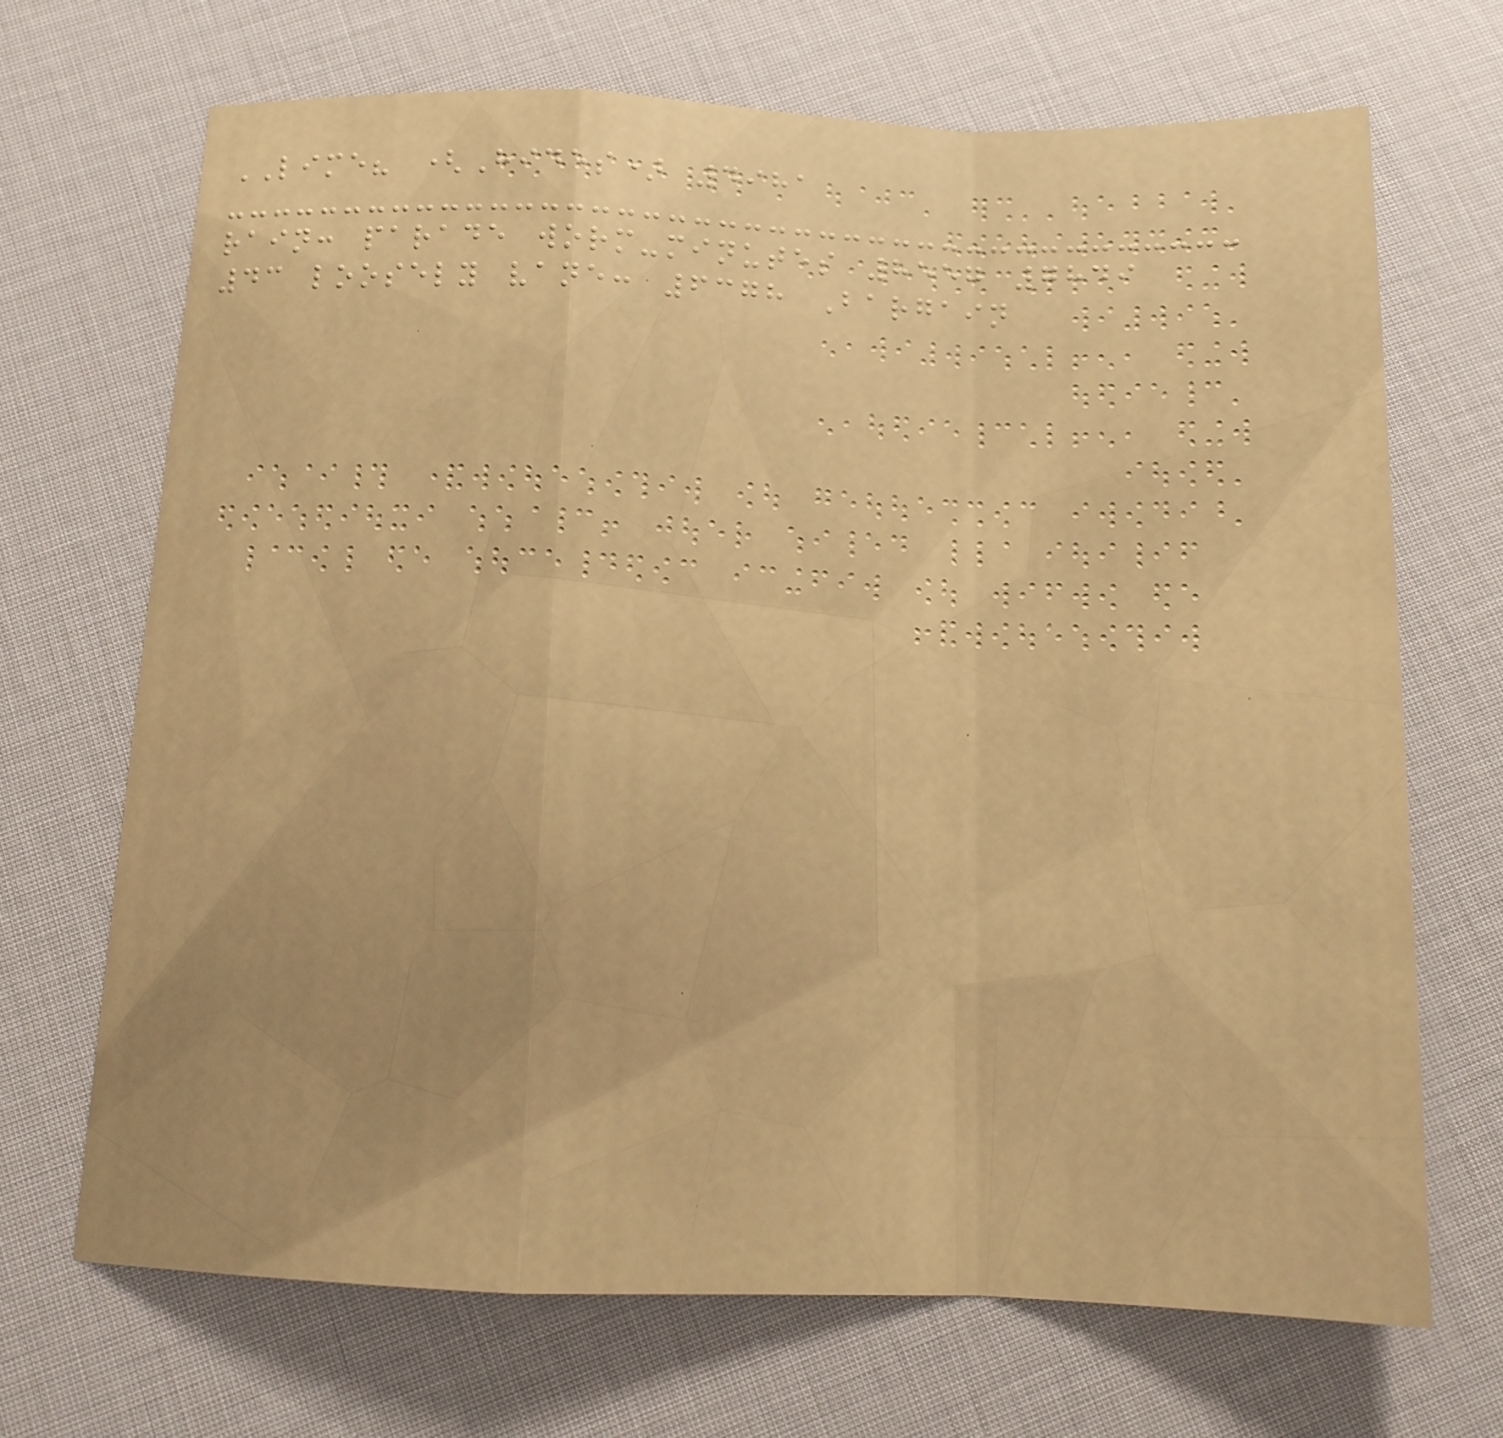LIME? (Hides) 4981
rain: parade worm-minutes 8557 7849
43 loosely vane: 6378 Bargain
